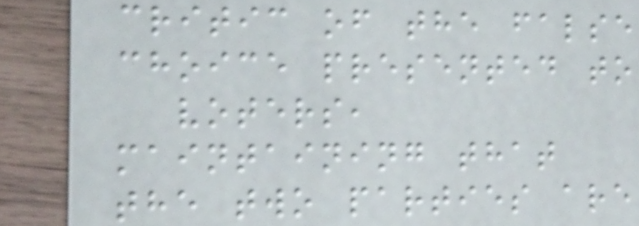critic of the false
choice presented to
voters,
maintaining that
the two parties are
